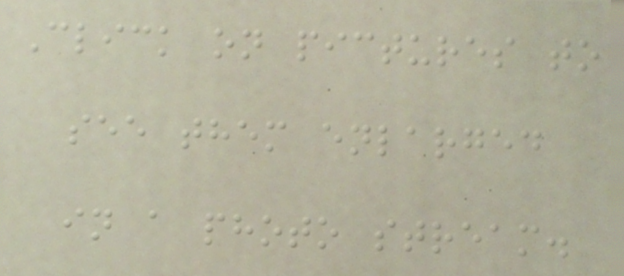Click on pictures to
see them enlarged
in a photo stream.
